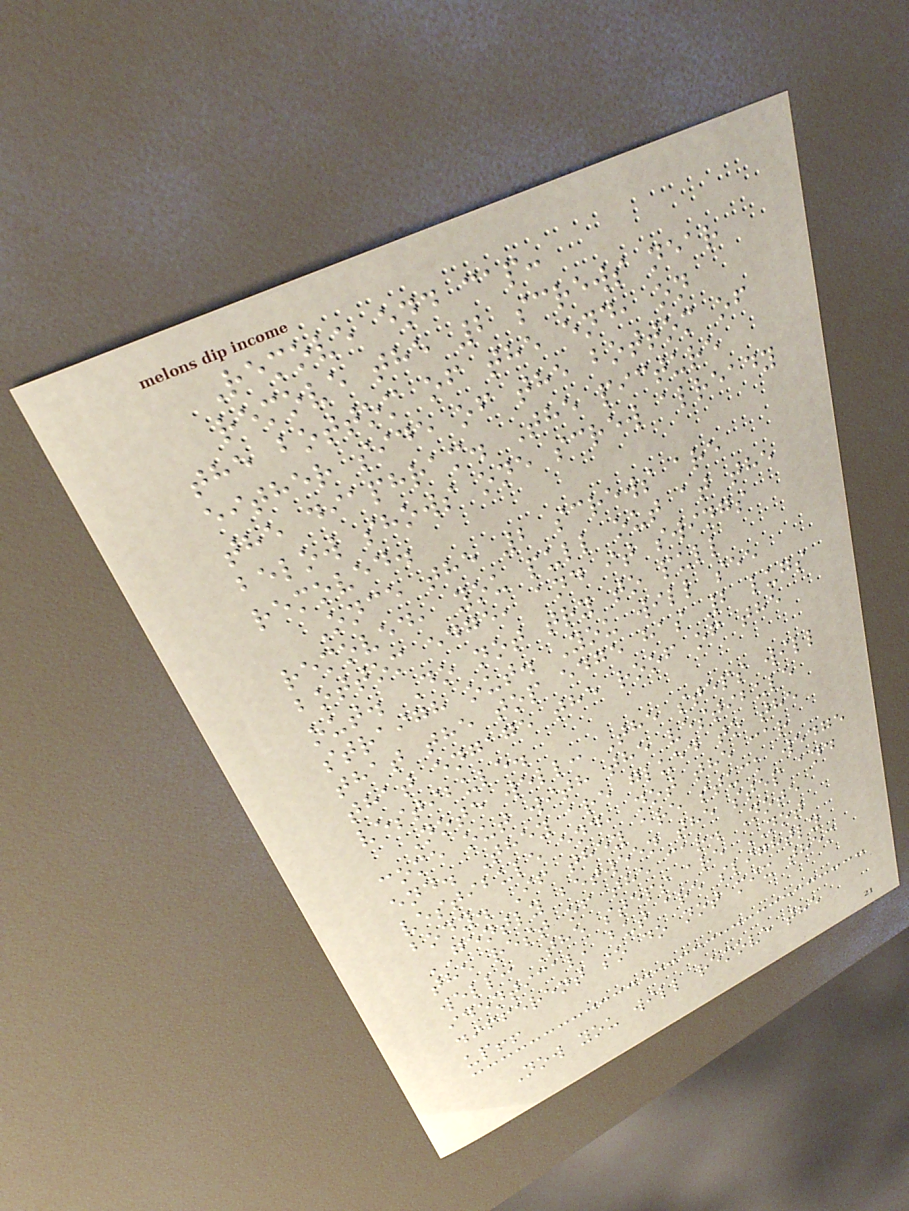Remove end cap:
remove the 2 screws near
the bottom of the end, on
either side of the bottom of
the diaphram. The picture
below shows one screw already
removed.
Once the 2 screws are
removed, you pull out at the
bottom edge, and it swings
out. Do not try to pull
straigh out. You will see
that the top edge has 2 lugs
that engage the roof of the
vestibule.
Note well: The steps will
come out with the vestibule
end. They are glued to the
vestibule end, not the car
body. If they are stuck wedge
GENTLY between the step and
the rest of the car. Note
well: The steps are NOT
identical, but are slightly
different so do not mix them
up!!
Now you will remove the
